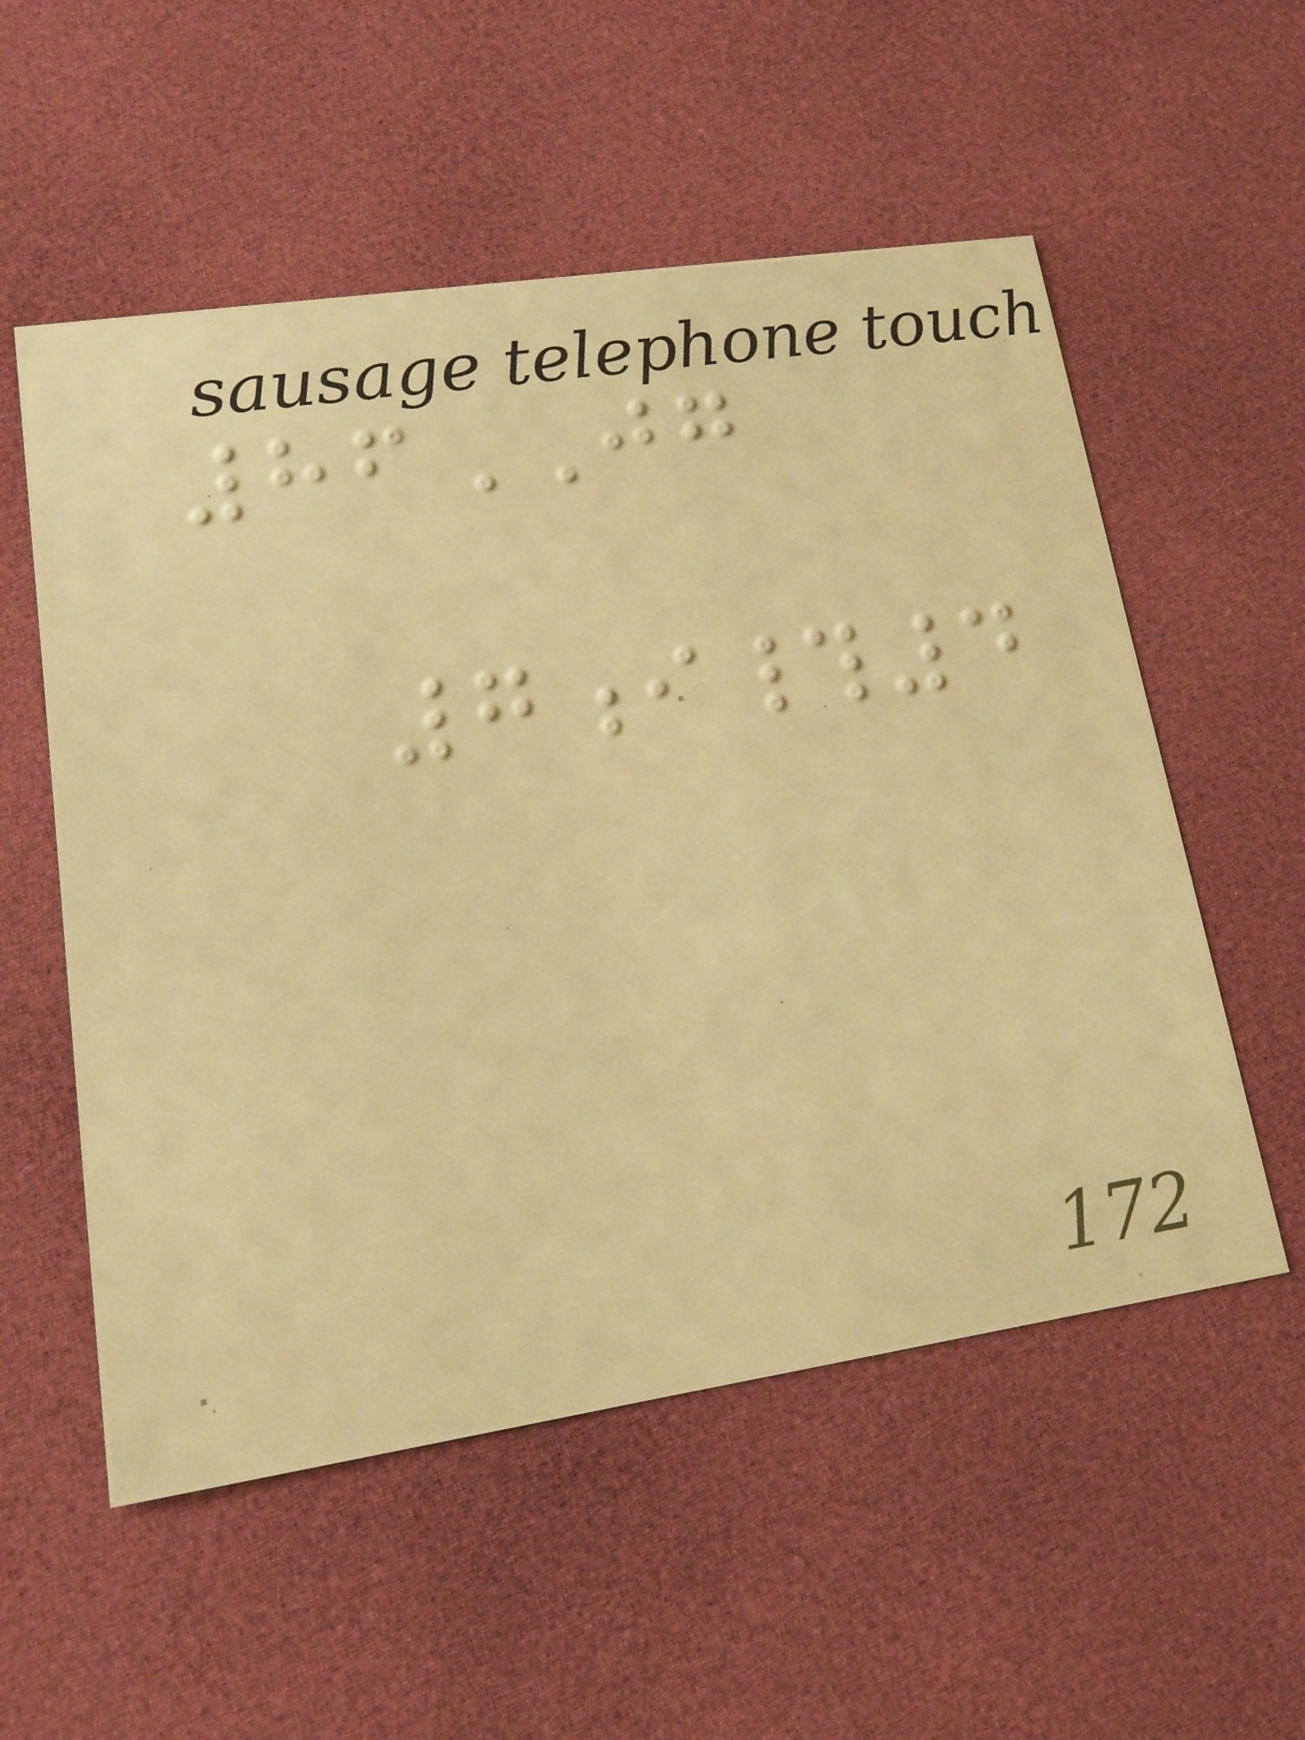86JG
7i#4
